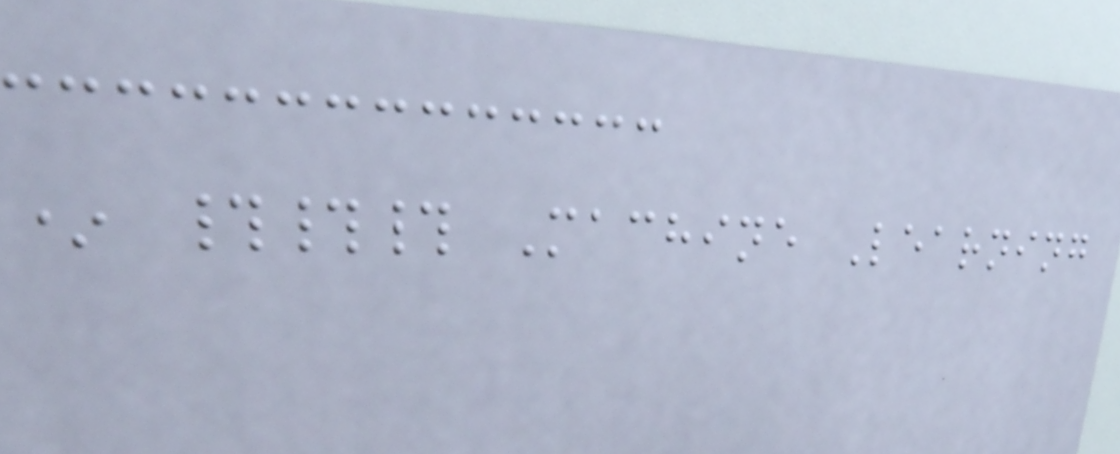* ### Machine Learning
